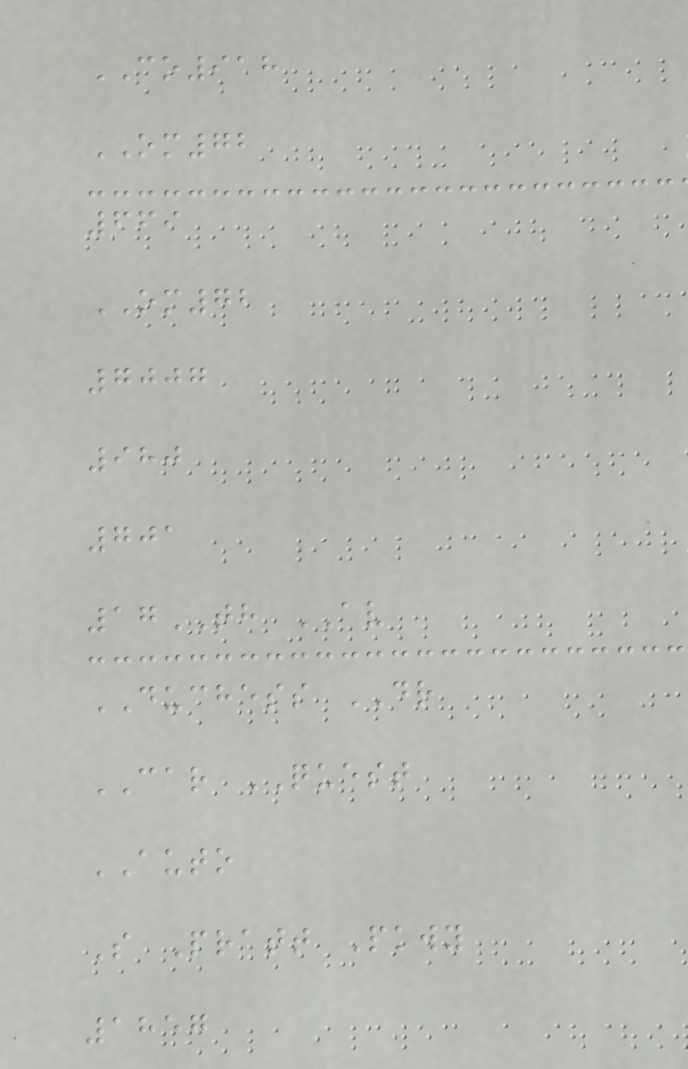CO918
OM72
669
OM72
7007
980
701
17TH AV
DUCHESS DR
CAR QUEST
AUTO
S Pratt Pkwy
1857
